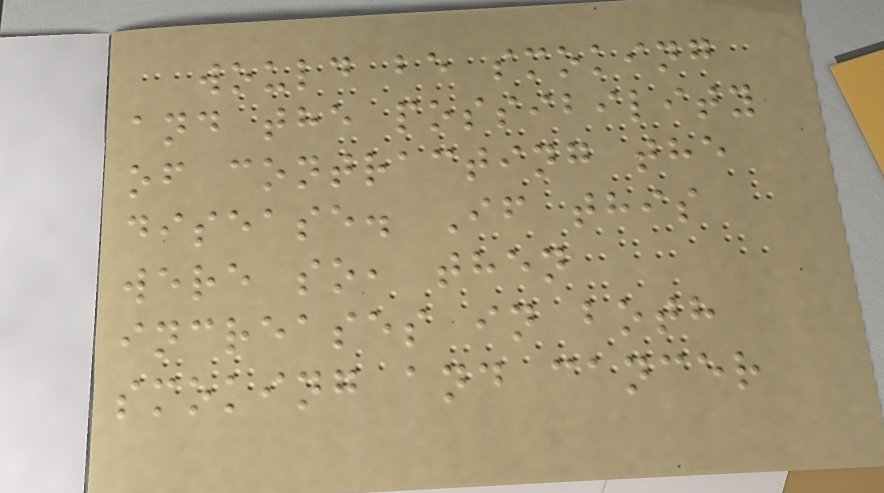would be smoking
and the possibility
of contracting the
disease. If this
were so, then
increases in both
smoking and cancer
